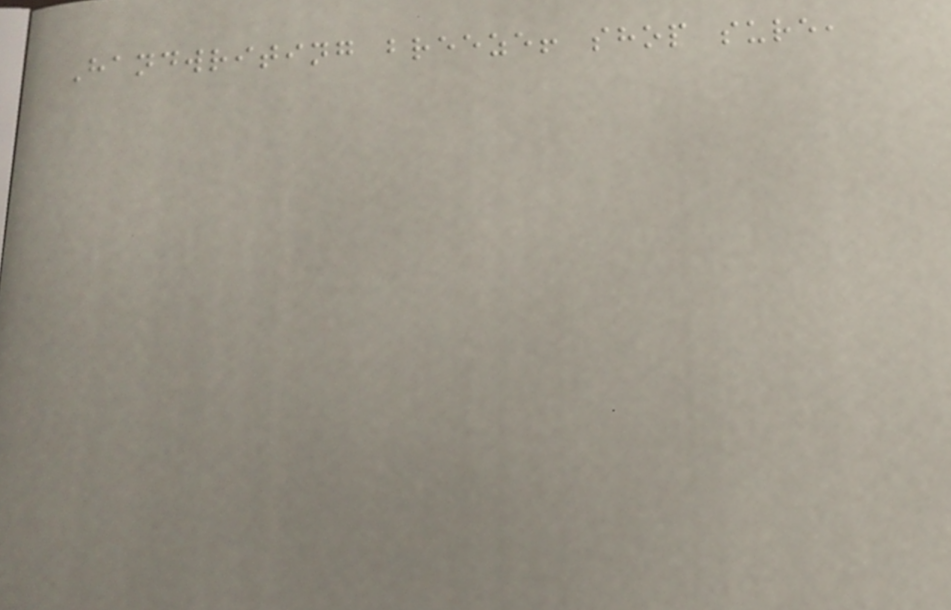Handwriting breeze! shop sure,
